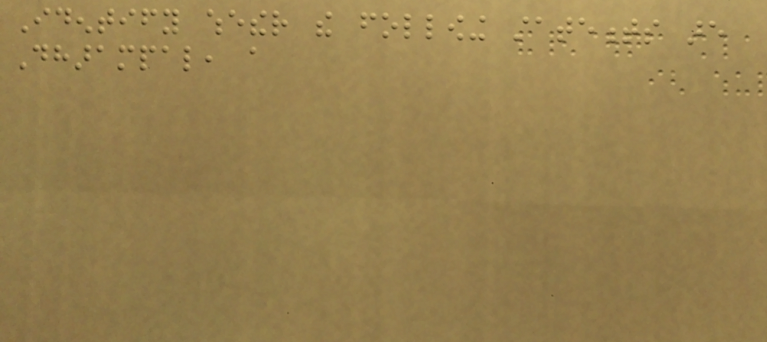Identify whether the following statements are
Dharampal, a
